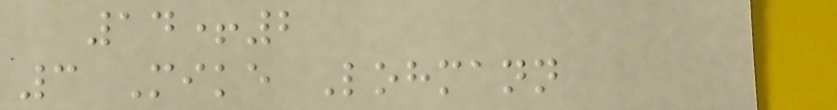14+2
3 Mike Lohmann
